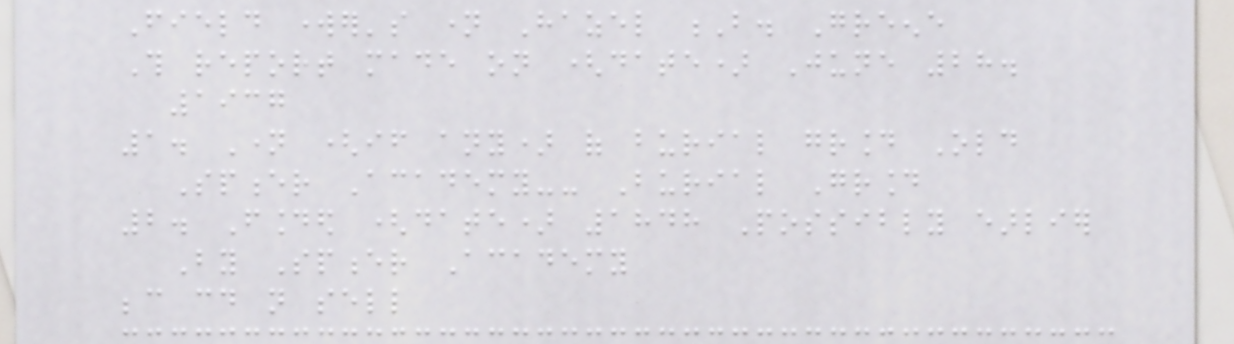Field worker's name Hazel B. Greene
This report made on (date) June 28.
1937
1. Name (if any) of burial ground Old
Spencer Academy-- Burial Ground
2. Founded (date) 1848 Possibly earlier
By Spencer Academy
because could not sell
